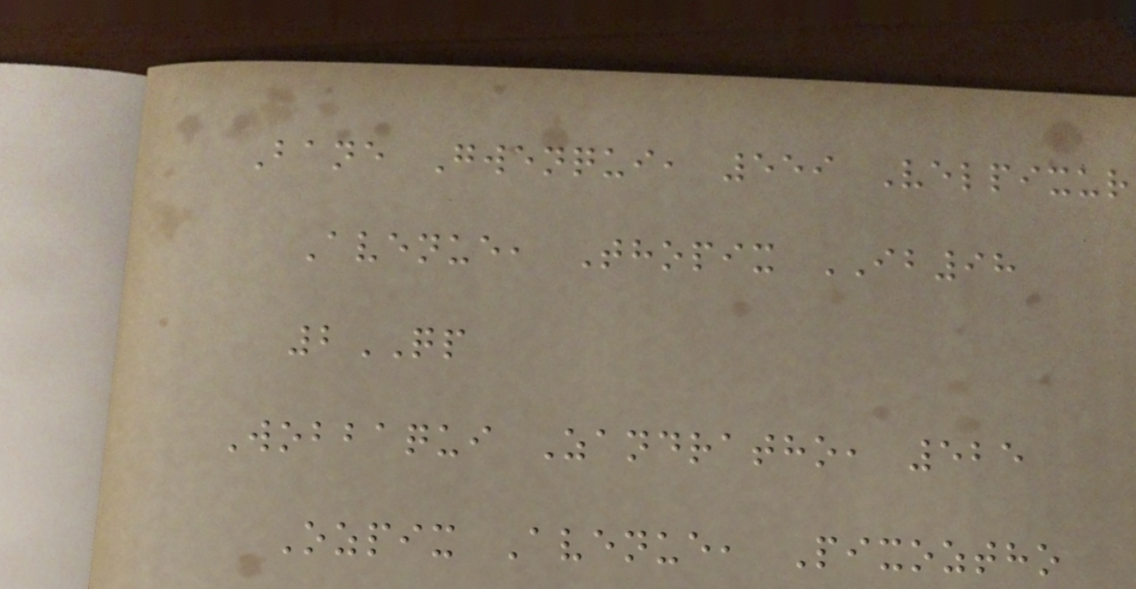Bane Gwenqui, 559 Velpixur
Avenue, Thopix IB98
2QP
Wobbaqui Zandratho, 525
Ozpix Avenue, Pixoztho
